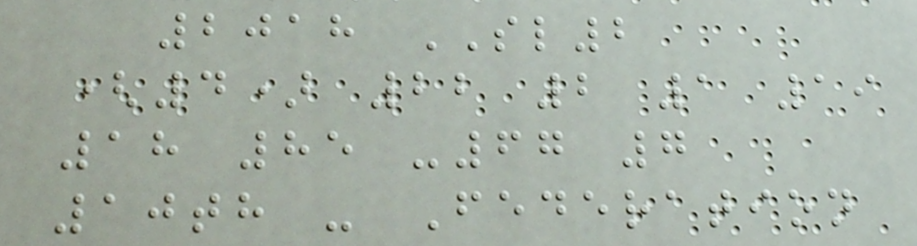2018 SL2
(4) 22 2 1 19
18 85 -67 7
10th - Federation
